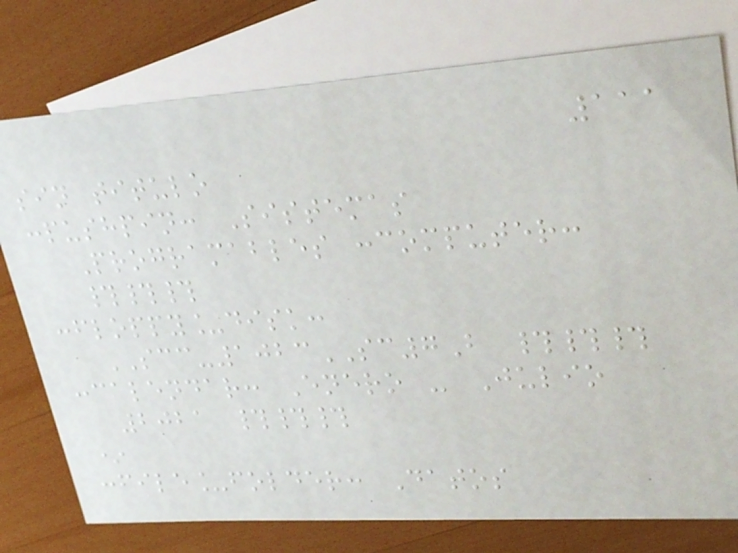111
sin titulo
:pushpin: Sistemas
Programables :computer:
###
:floppy_disk:
SCC-1023SC7B ###
:calendar: Enero - Julio
2021 ###
*
:file_folder: Datos
